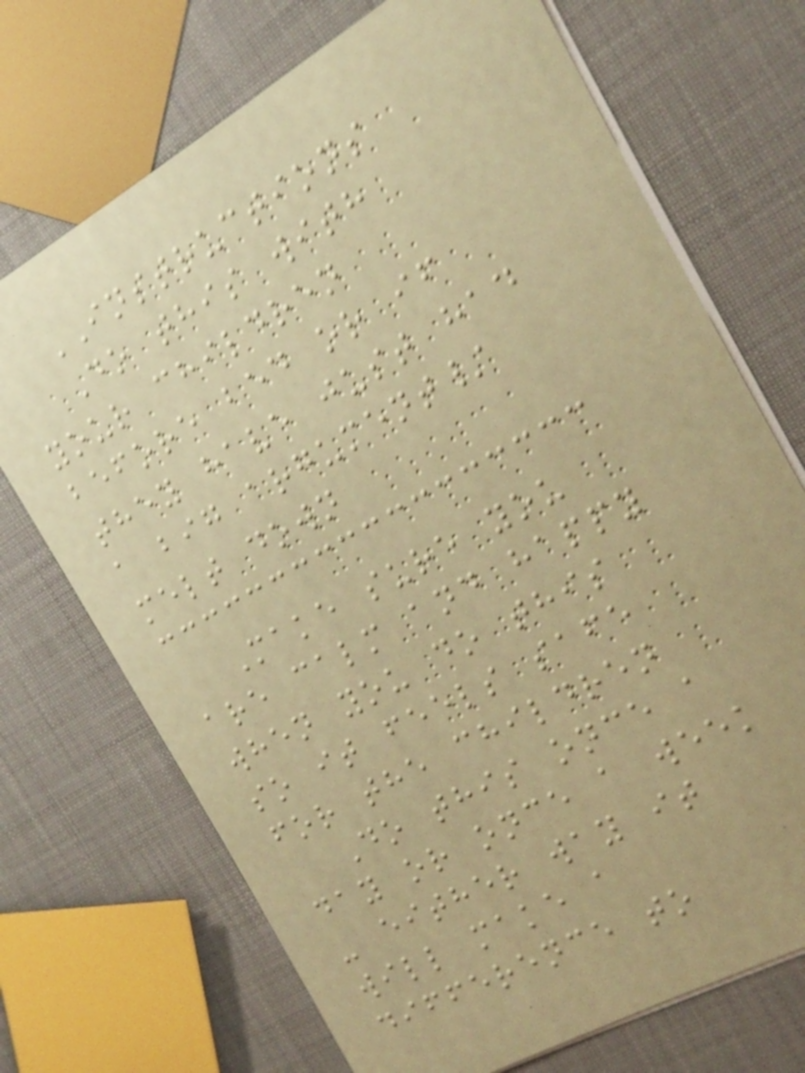INSTRUCTIONS
Do this with
your children
before bed or if
they have just had
a big argument/
melt down
Make sure you
are calm and happy
when you do this
so it feels safe
for the children
Do this once a
day or once a week
- either way it
will make a
difference to
